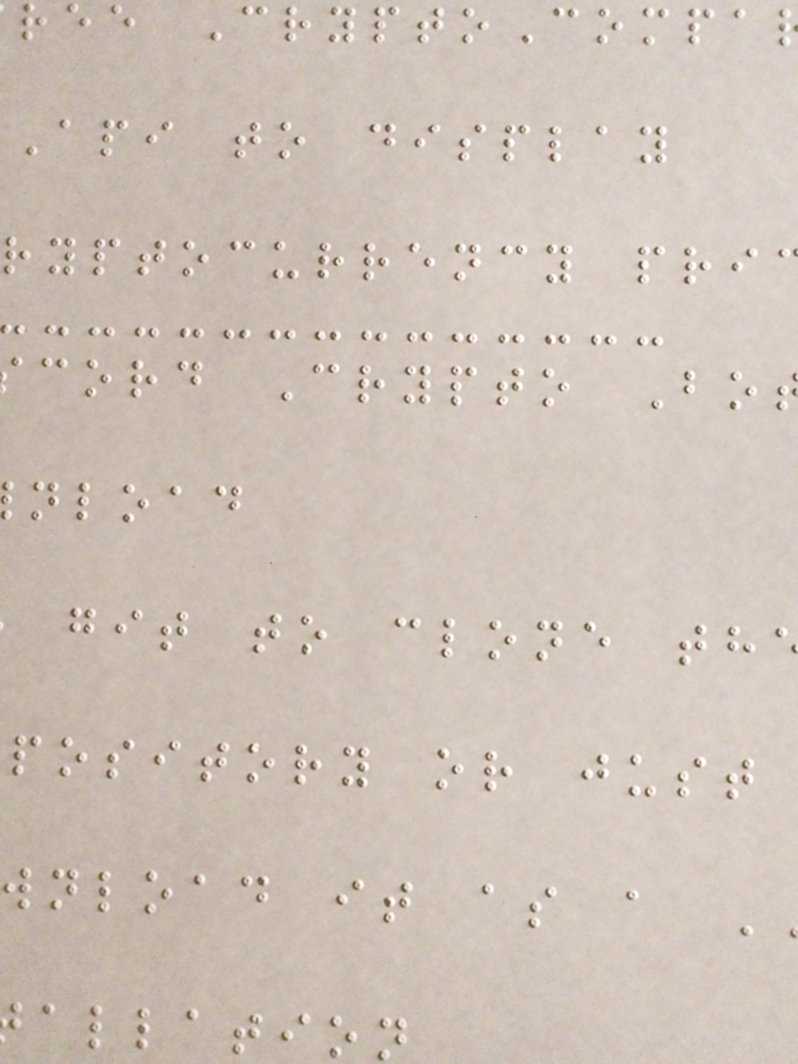ree CryptoCompa
api to display
ryptocurrency pri
cord Crypto Bo
nload
git to clone th
pository or just
wnload it as a
allation
